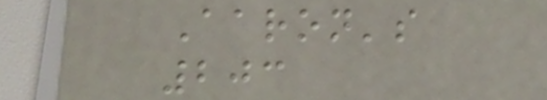Aaron's
203
